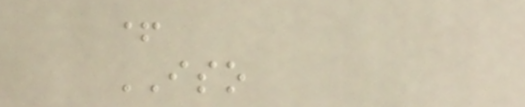+
ISO
